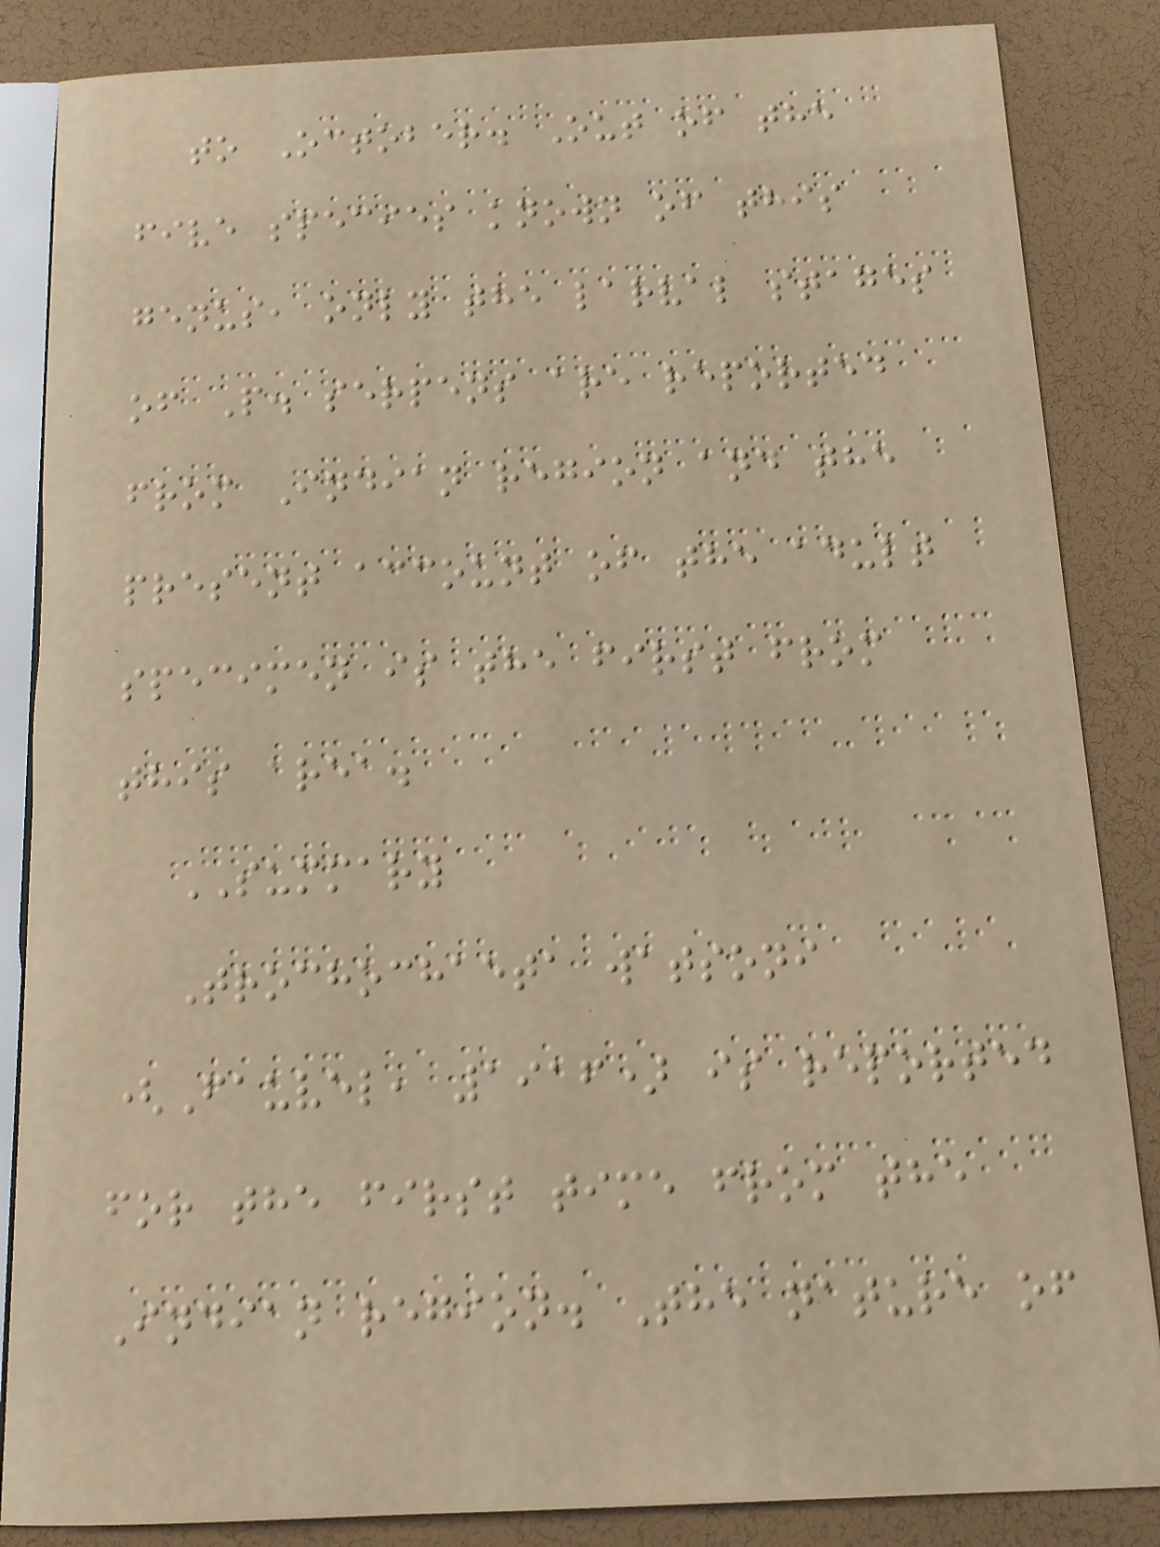to October. Out of the
five species known of this
genus, only the larval stages
of P. serpens are reported
from Indian region and the
present account of the adult
specimen is the first from
this area.
SUMMARY
Trochochaeta watsoni
(Fauvel, 1916) is reported
for the first time from the
Indian region. The nature of
